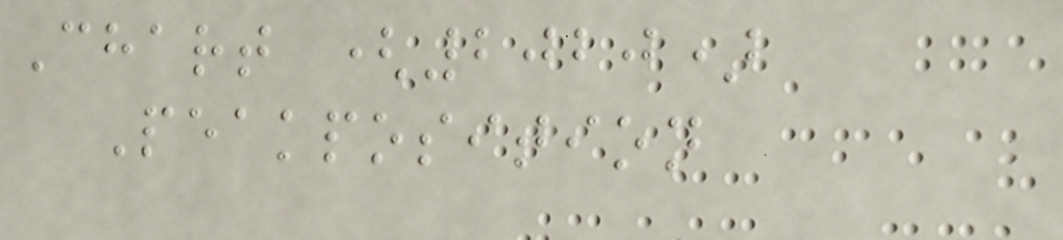Chart (2020)
Peakposition
